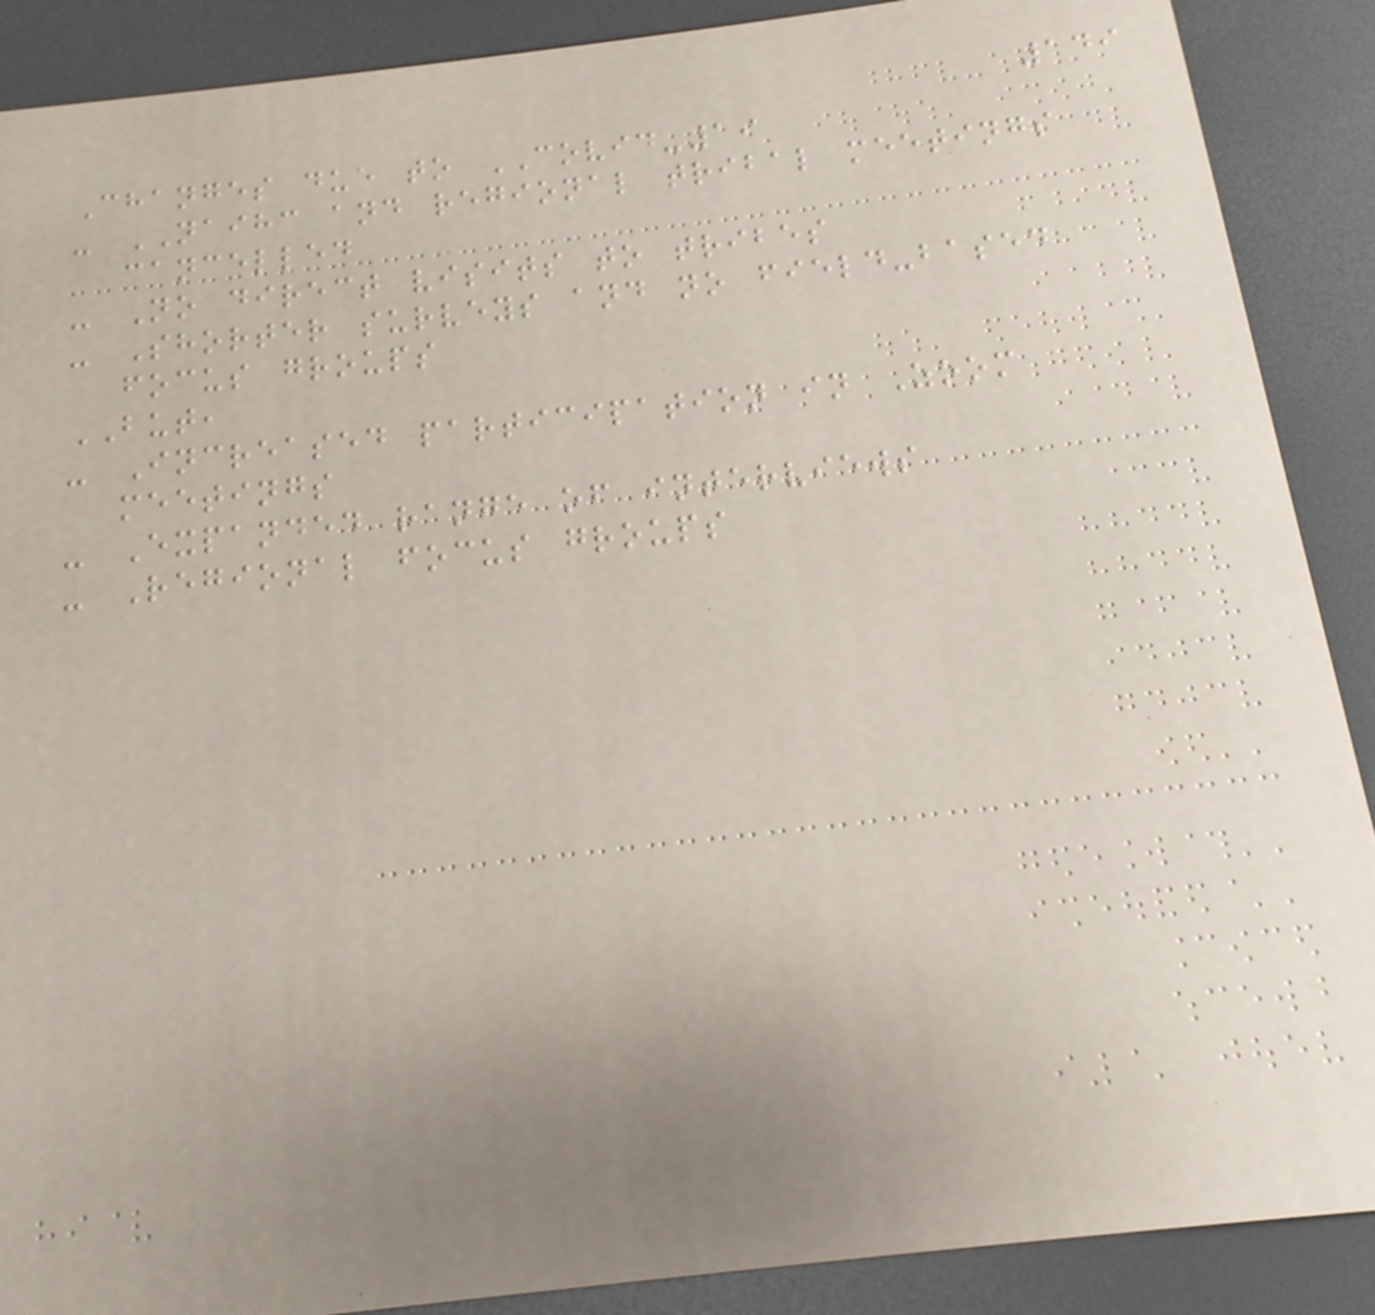149
Changes due to COVID-19
- NAIHC and regional tribal meetings
cancelled
- No direct visits to tribes
- Shorter surveys and no field-based
focus groups
BUT,
- Increased participation in Zoom
meetings
- Expanded range of interviews
- Regional focus groups
